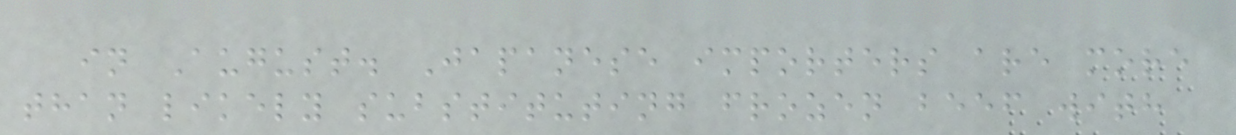in August. Japanese importers are more
than likely substituting frozen beef with
